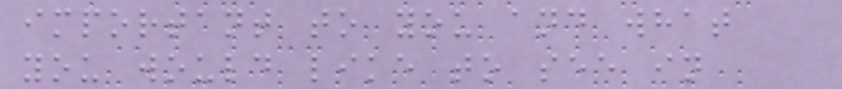important to you and what
you would like to see in
